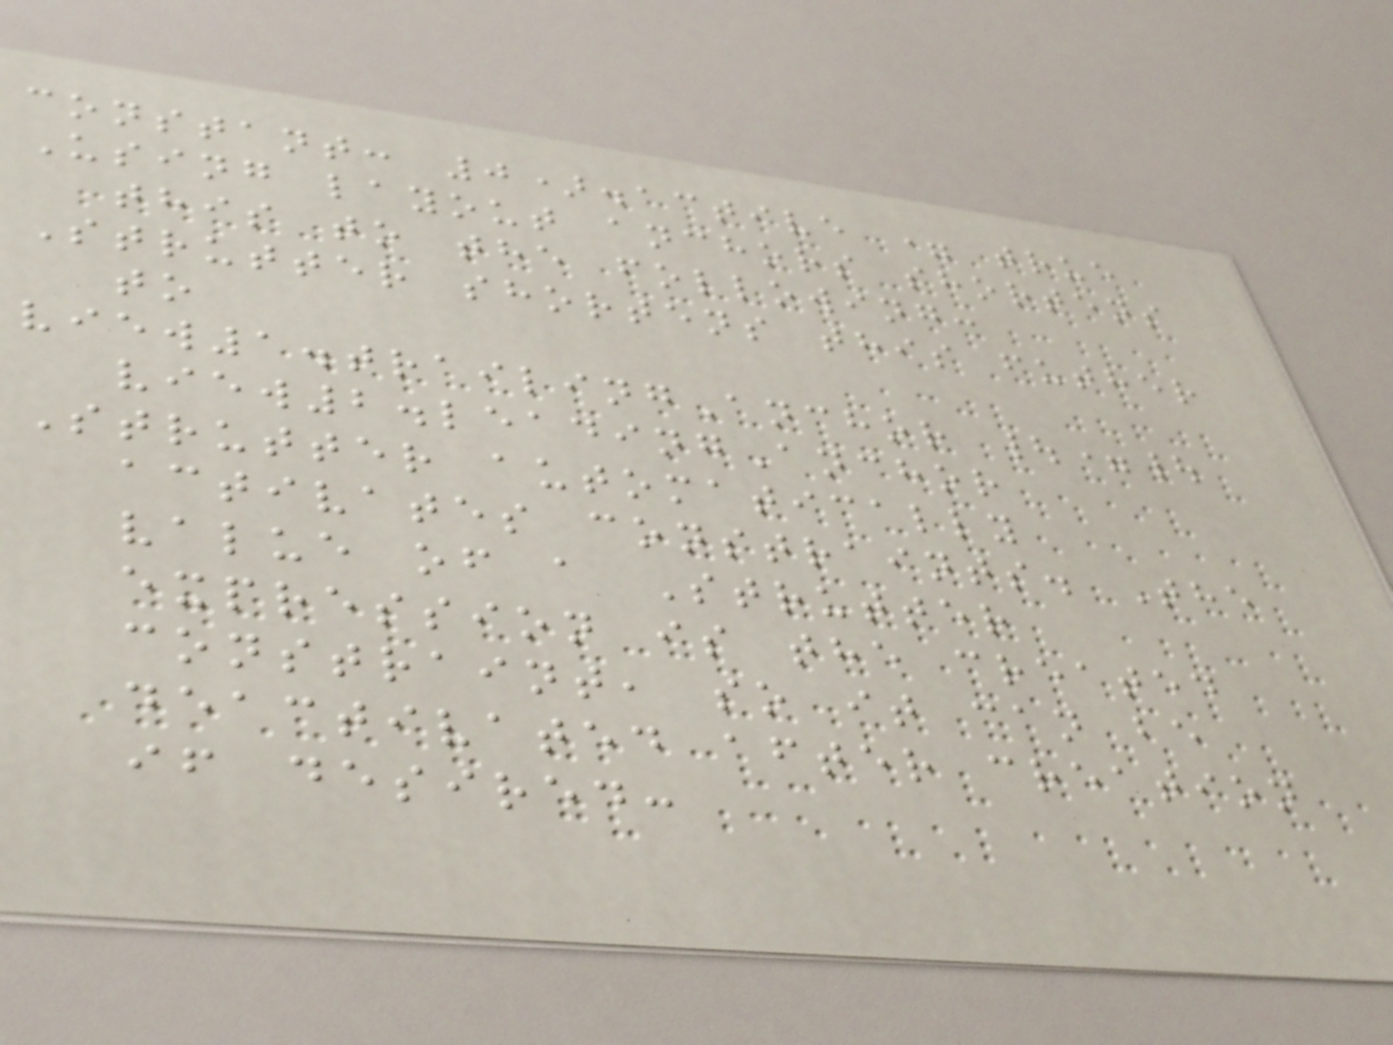constant: 0).active = true
Using layout anchors shortens
this to the following:
Strutter shortens this futher
to
view1.trailingAnchor |=|
view2.leadingAnchor
Strutter automatically
activates constraints. The
value of a Strutter
expression is the created
constraint, so it can be
deactivated after creation
if desired:
